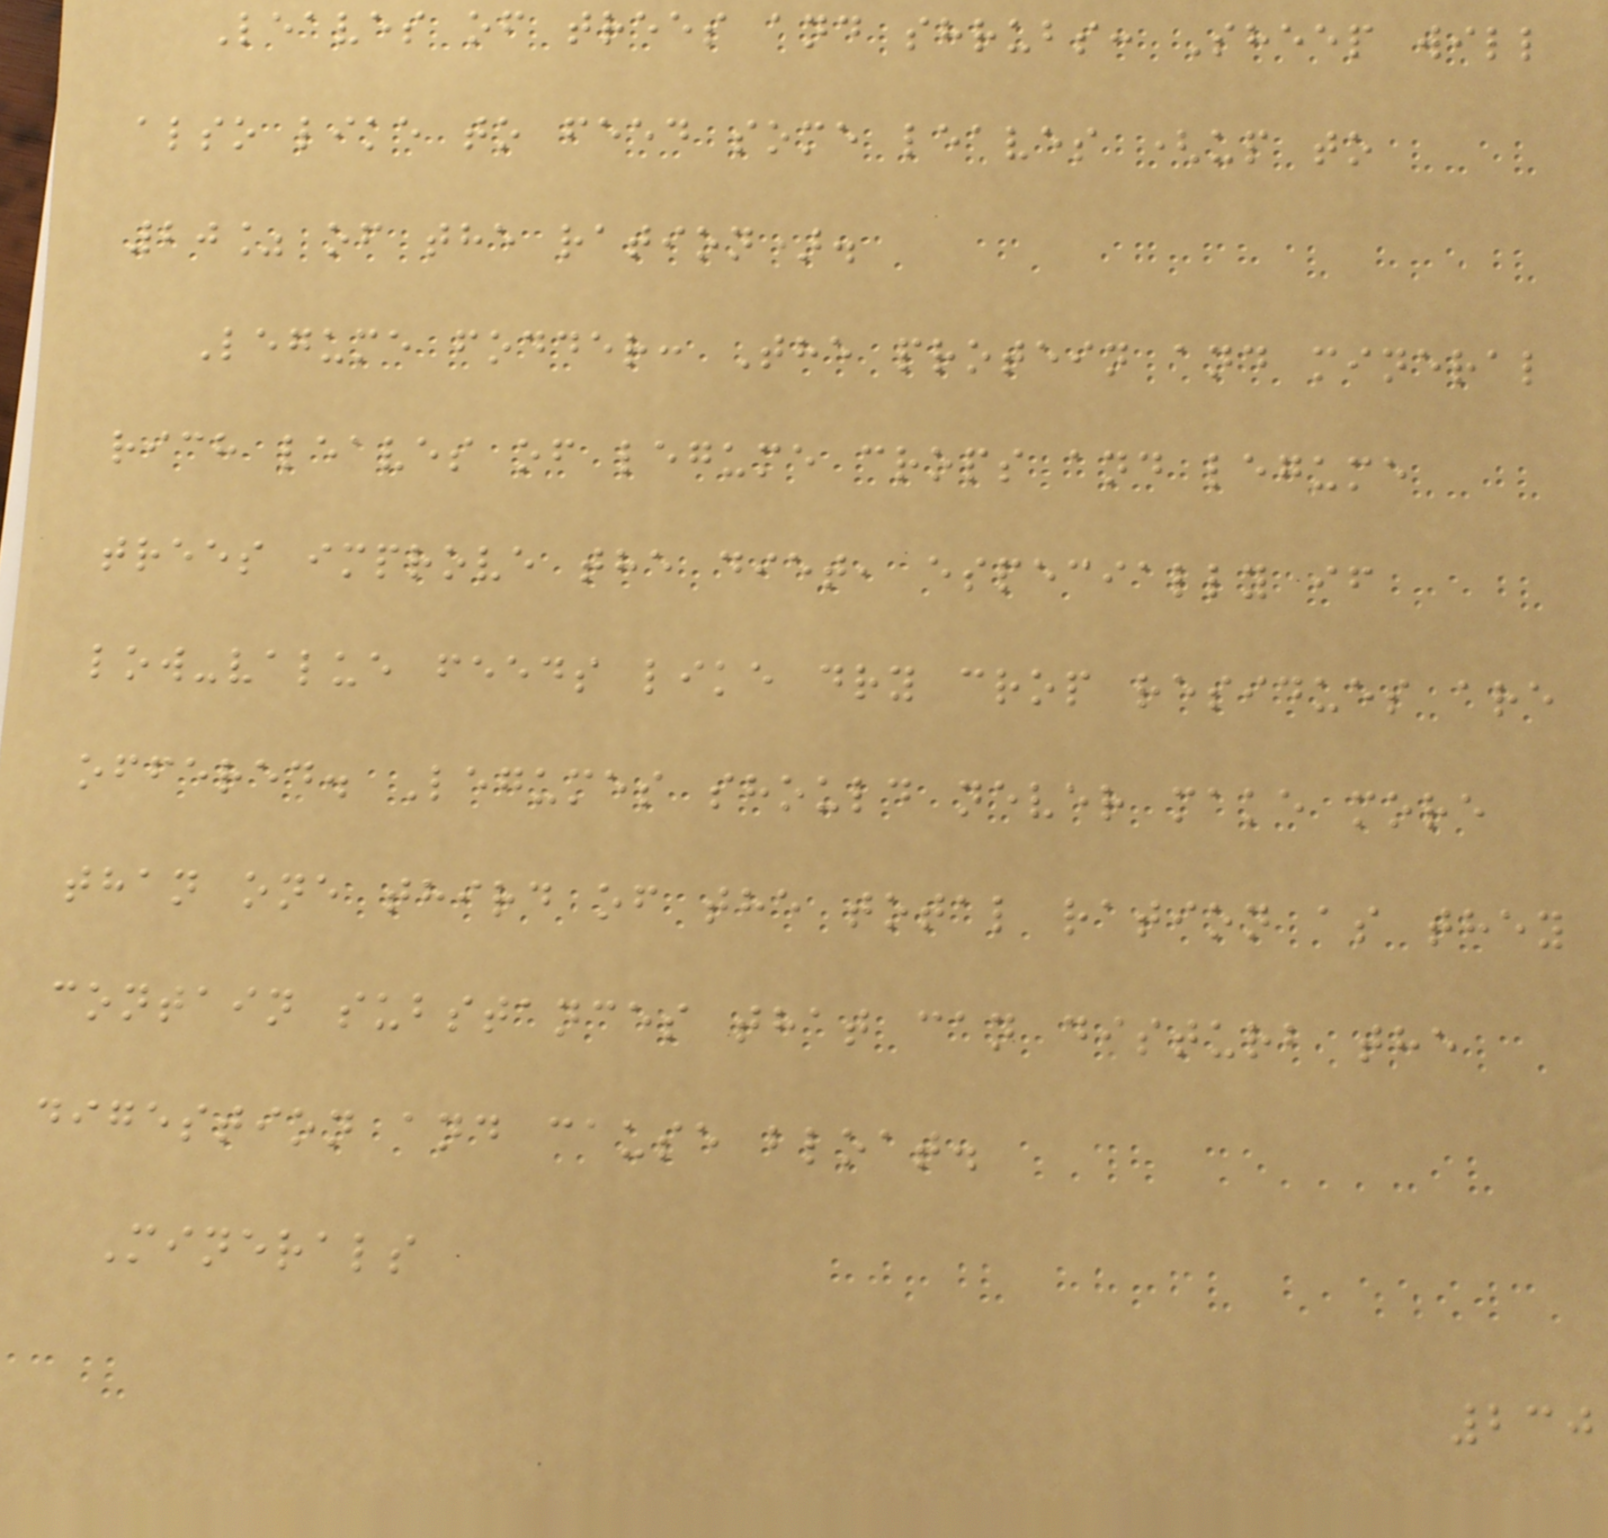Leaves of trees and shrubs: Sheep will
also like to feed some leaves (up to
20% of the ration).
Legume fodder: The protein and mineral
rich leaves of legume crops and legume
trees improve the diet, especially if
low-value feeds like dry crop residues are
offered. Legumes should never make more
than one third of the total ration as they
contain substances that can disturb the
digestion and cause bloat.
Minerals
230
